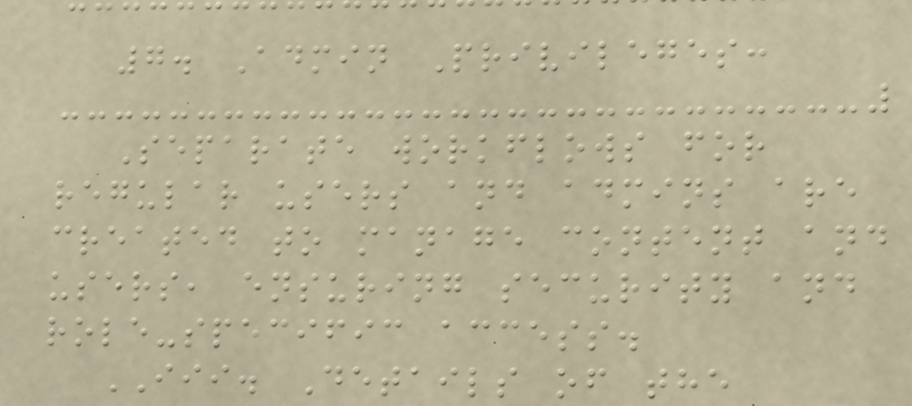7. Admin Privileges:
Separate workflows for
regular users and admins are
created to manage content and
users, ensuring security and
role-specific access.
III. Details of the
